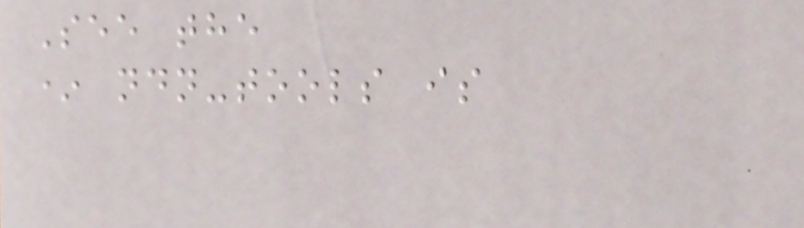See the
* ndn-tools is
